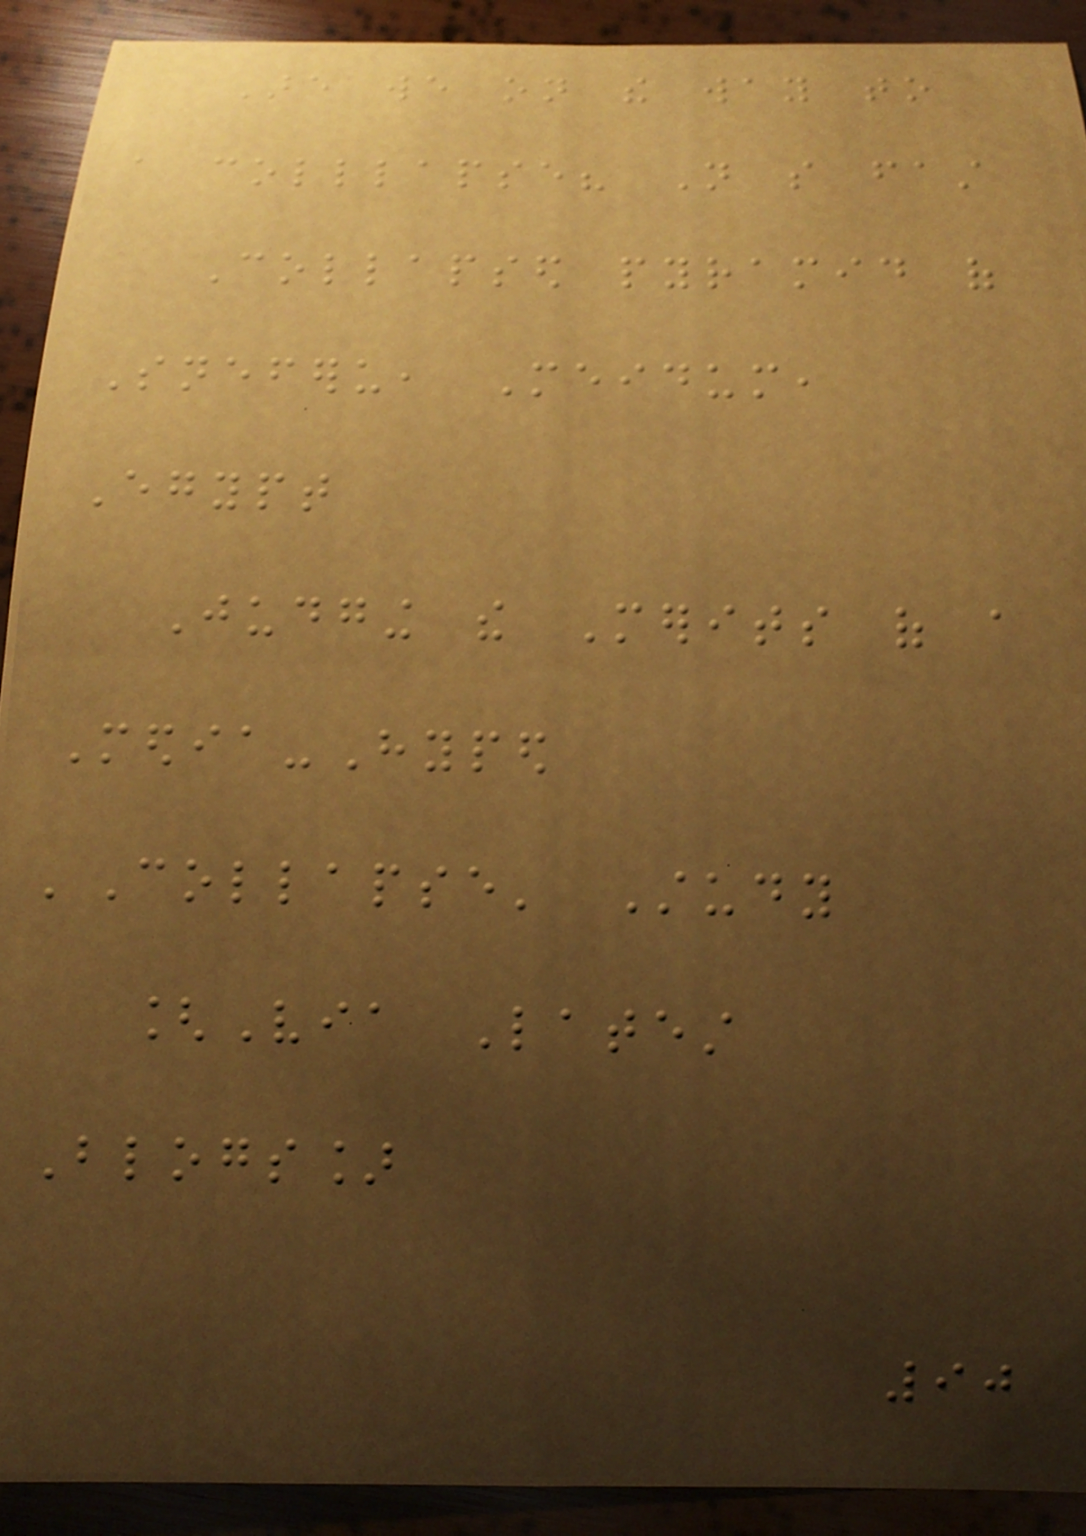Are we on the way to
a colllapse? Not so fast
Collapsed pyramid of
Sneferu, Meidum,
Egypt
Judging the Merits of a
Media-Hyped
'Collapse' Study
[Via Latest
Blogs]
90
